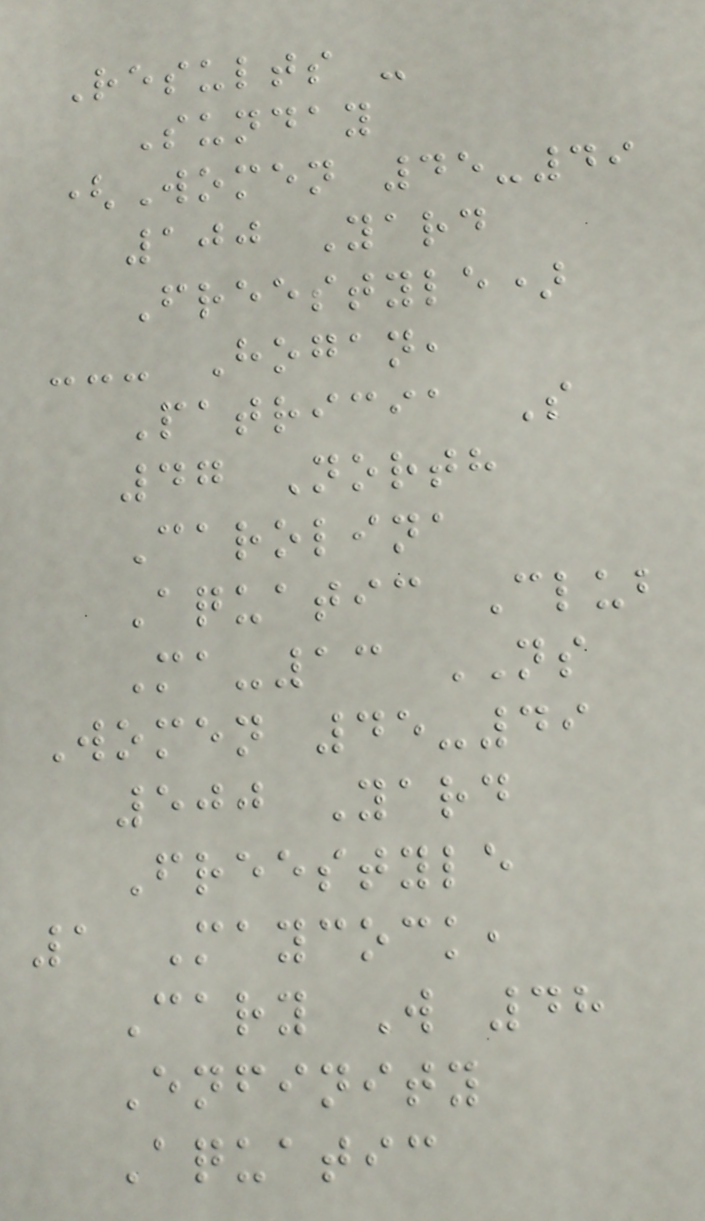Results -
Sunday
(Women 45-49
100 Yard
Freestyle)
--- Hogan,
Patricia S
47 North
Carolina
Aquatic Club
Ma-13 NS
Women 45-49
500 Yard
Freestyle
1 Maycock,
Cary W 48
Enfinity
Aquatic
